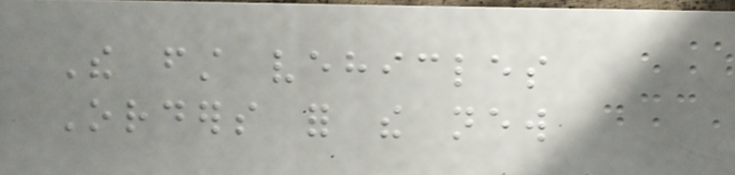The first vehicles
Orders for the new
